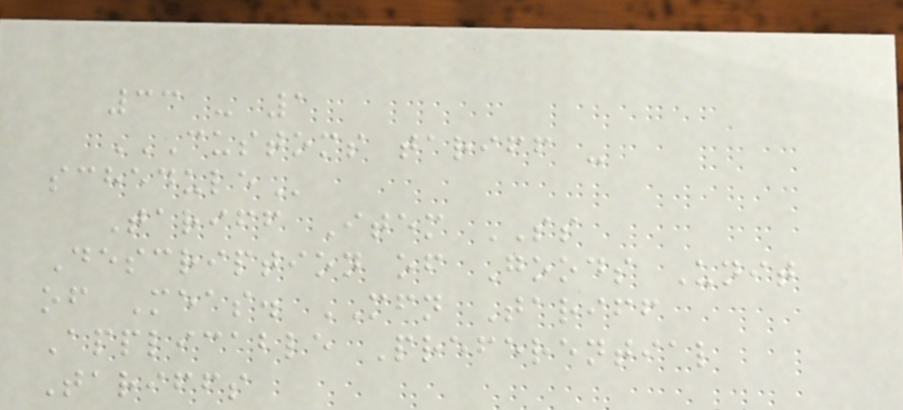33 - 1
CUSTOMS TARIFF -
SCHEDULE
Tariff Item SS
Description of Goods Unit
of Meas. MFN Tariff
Applicable Preferential
Tariffs
